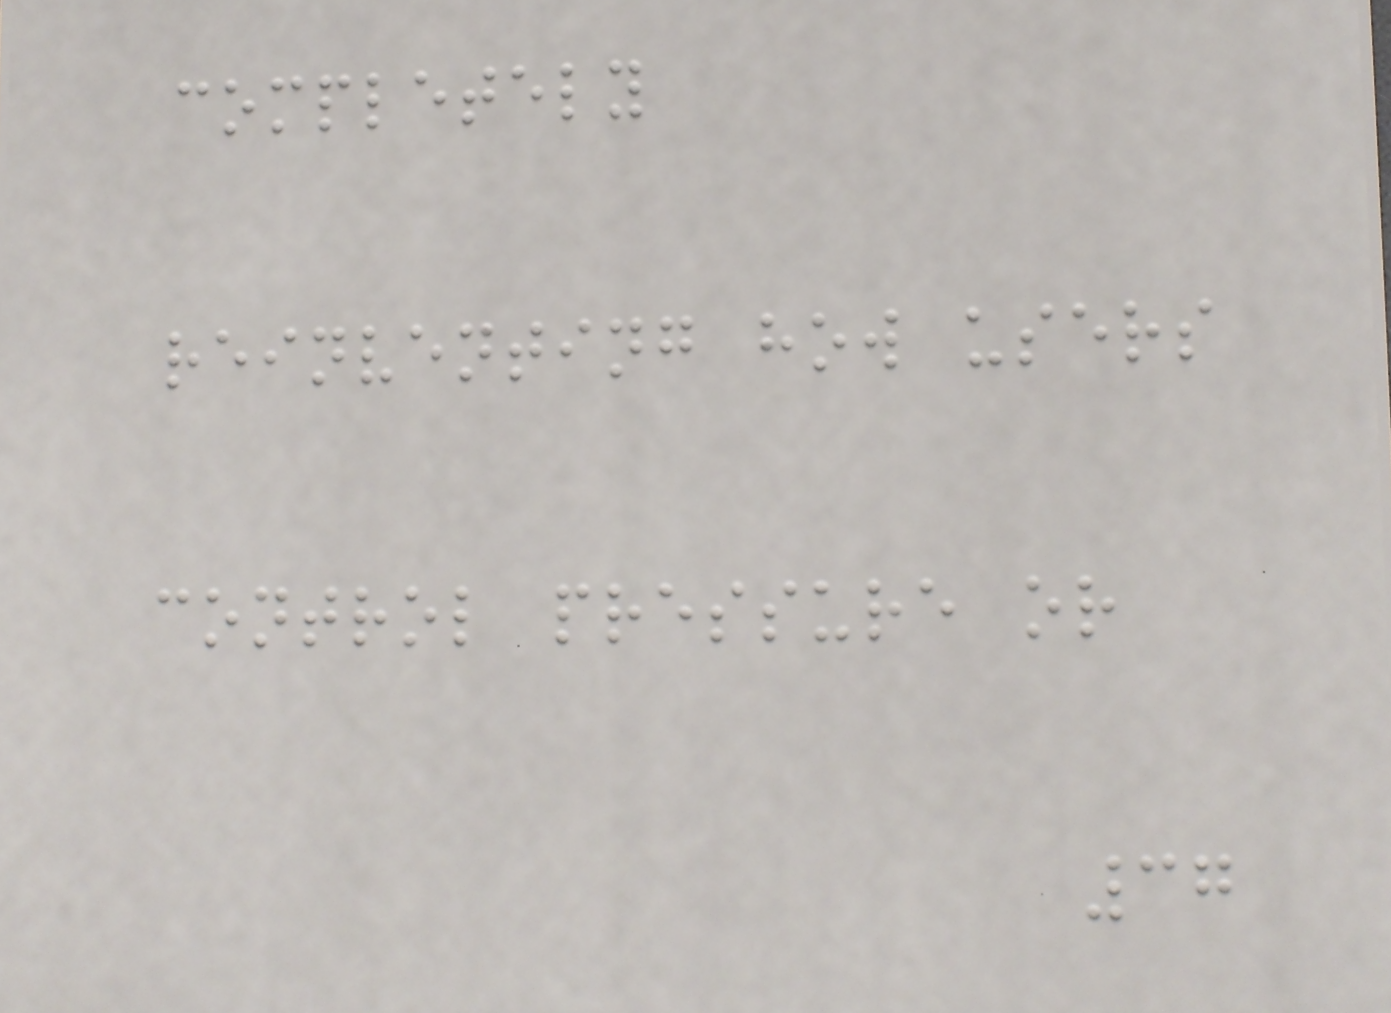completely
reinventing how users
control pressure or
37
